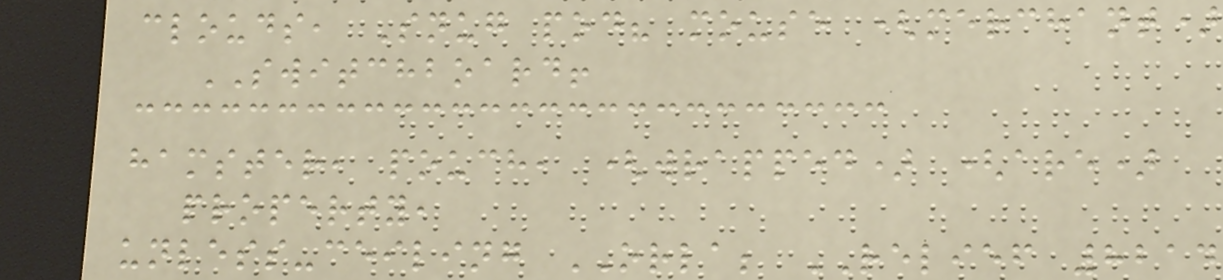clouds, Snug pod? mouse (merchant)
SWITCHBOARD!
hamster, pouch, (wrapped) (are)
property,
unless-ceiling ORLA; RELIEF 8214
